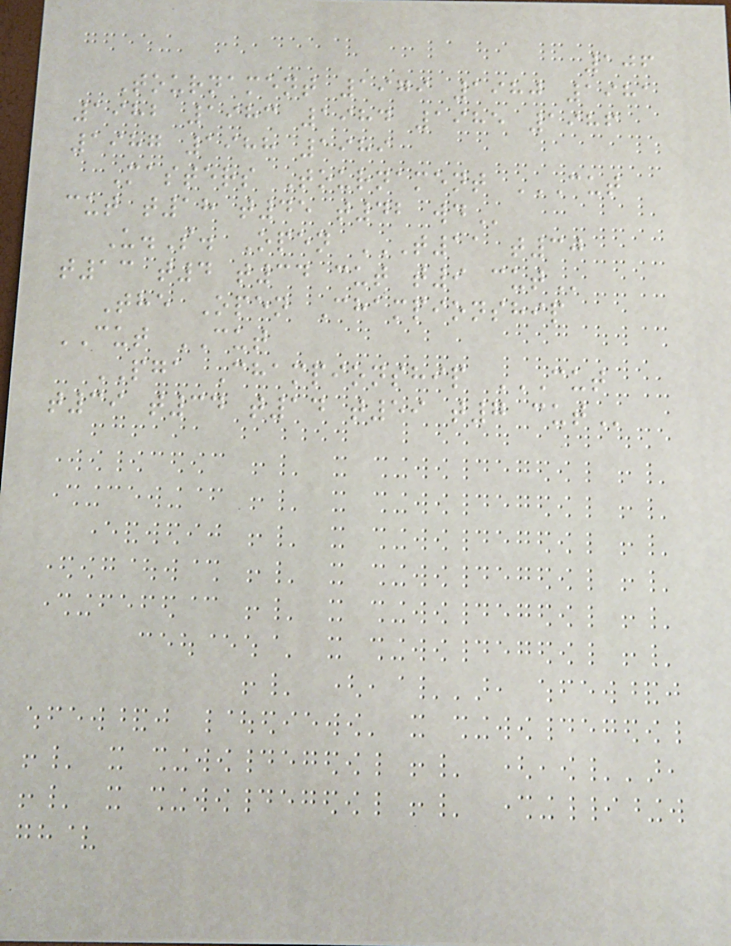106
Tournament 1979 1980 1981
1982 1983 1984 1985 1986
1987 1988 1989
Masters Tournament CUT
CUT T18 T45 T42 WD
U.S. Open T11 T30
T13 T4 T34 CUT T9 CUT
The Open Championship
CUT CUT
PGA Championship CUT
T39 T34 T14 T59 T7 CUT
